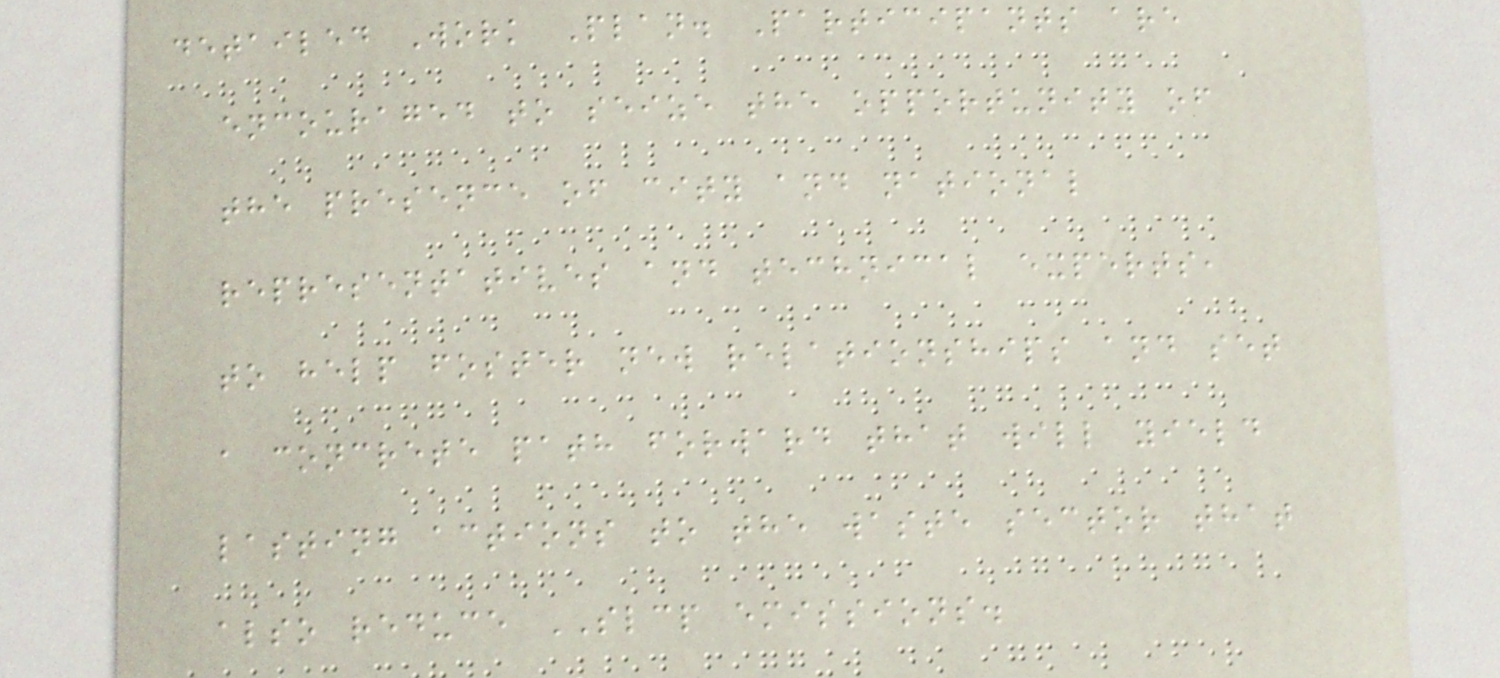detailed Work Plan. Participants are
encouraged to seize the opportunity of
the presence of city and national
representatives and technical experts,
to help foster new relationships and set
a concrete path forward that will yield
lasting actions to the waste sector that
also reduce SLCP emissions.
